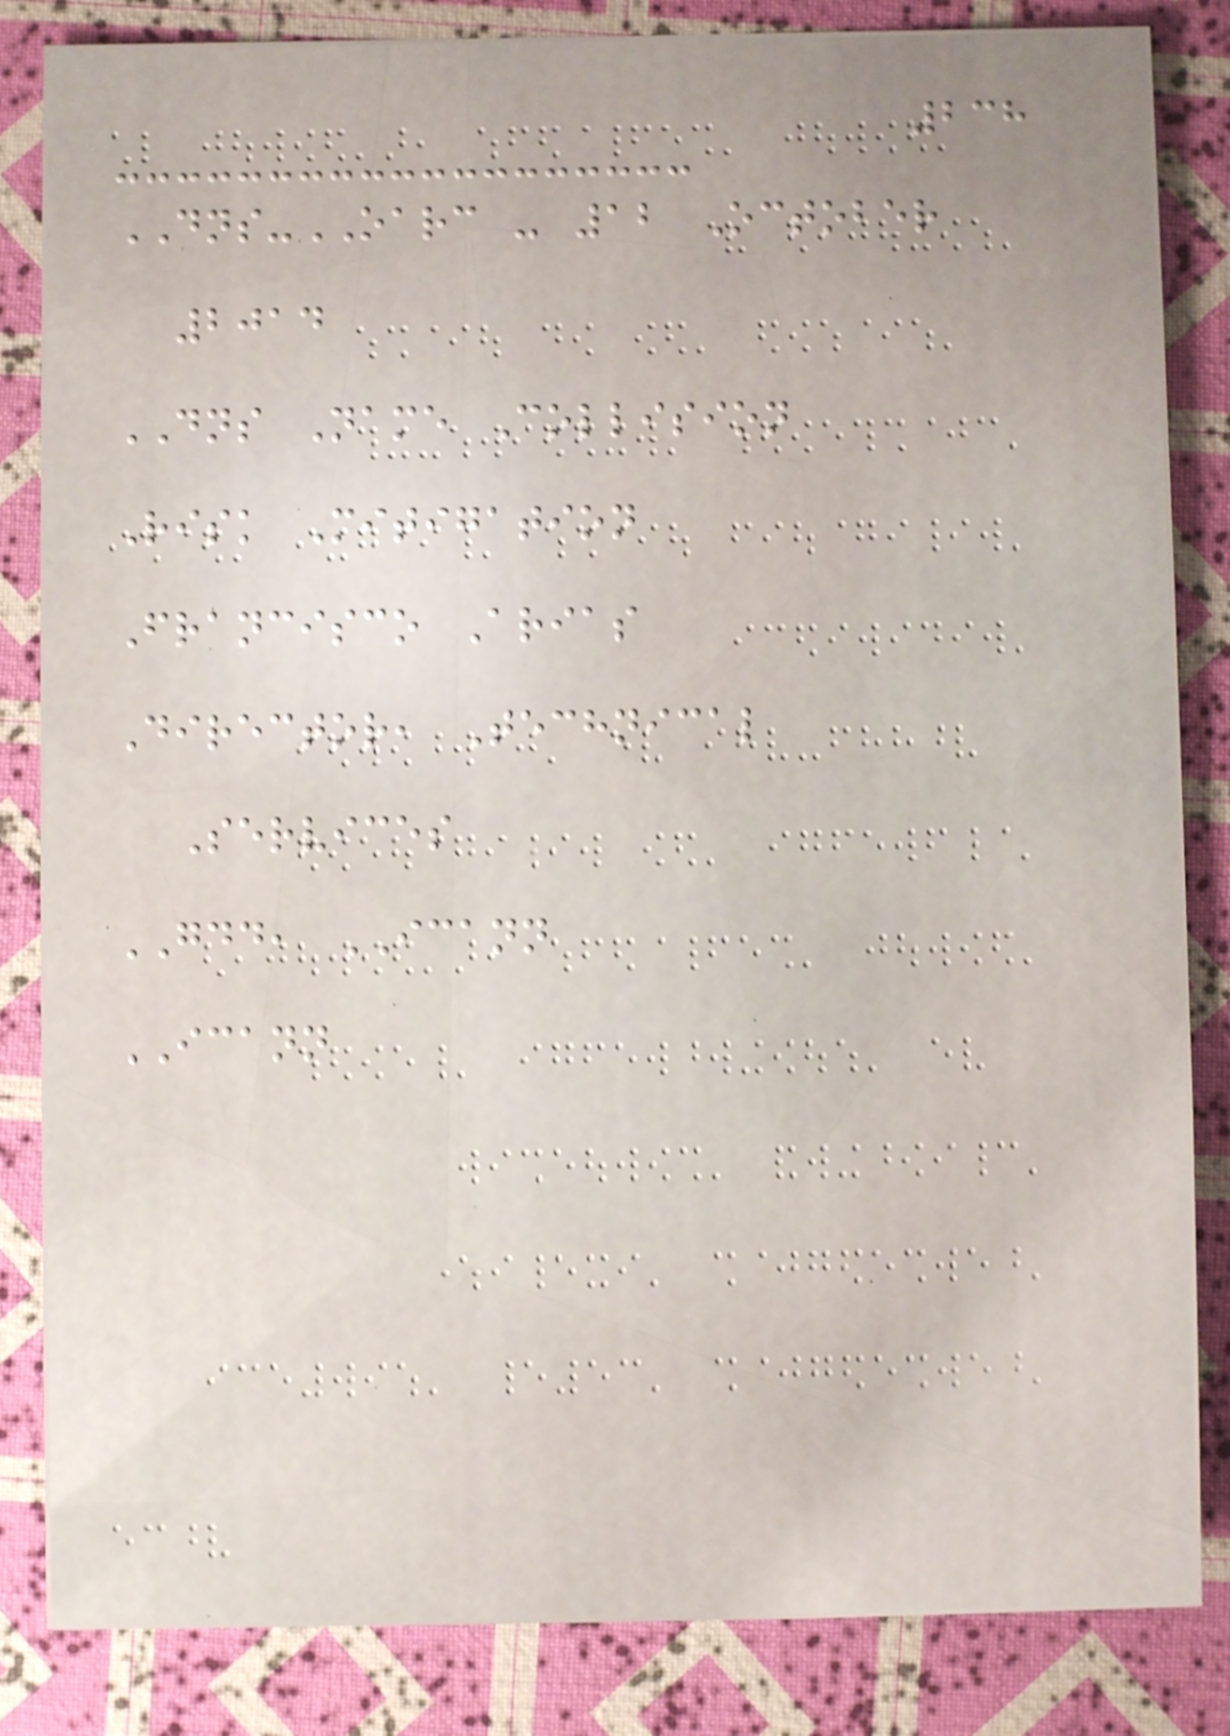238
DNS-OARC - 12 October
2014
DNS Name Collision
Risk Mitigation
Francisco Arias
Director, Technical
Services
GDD, ICANN
ICANN
